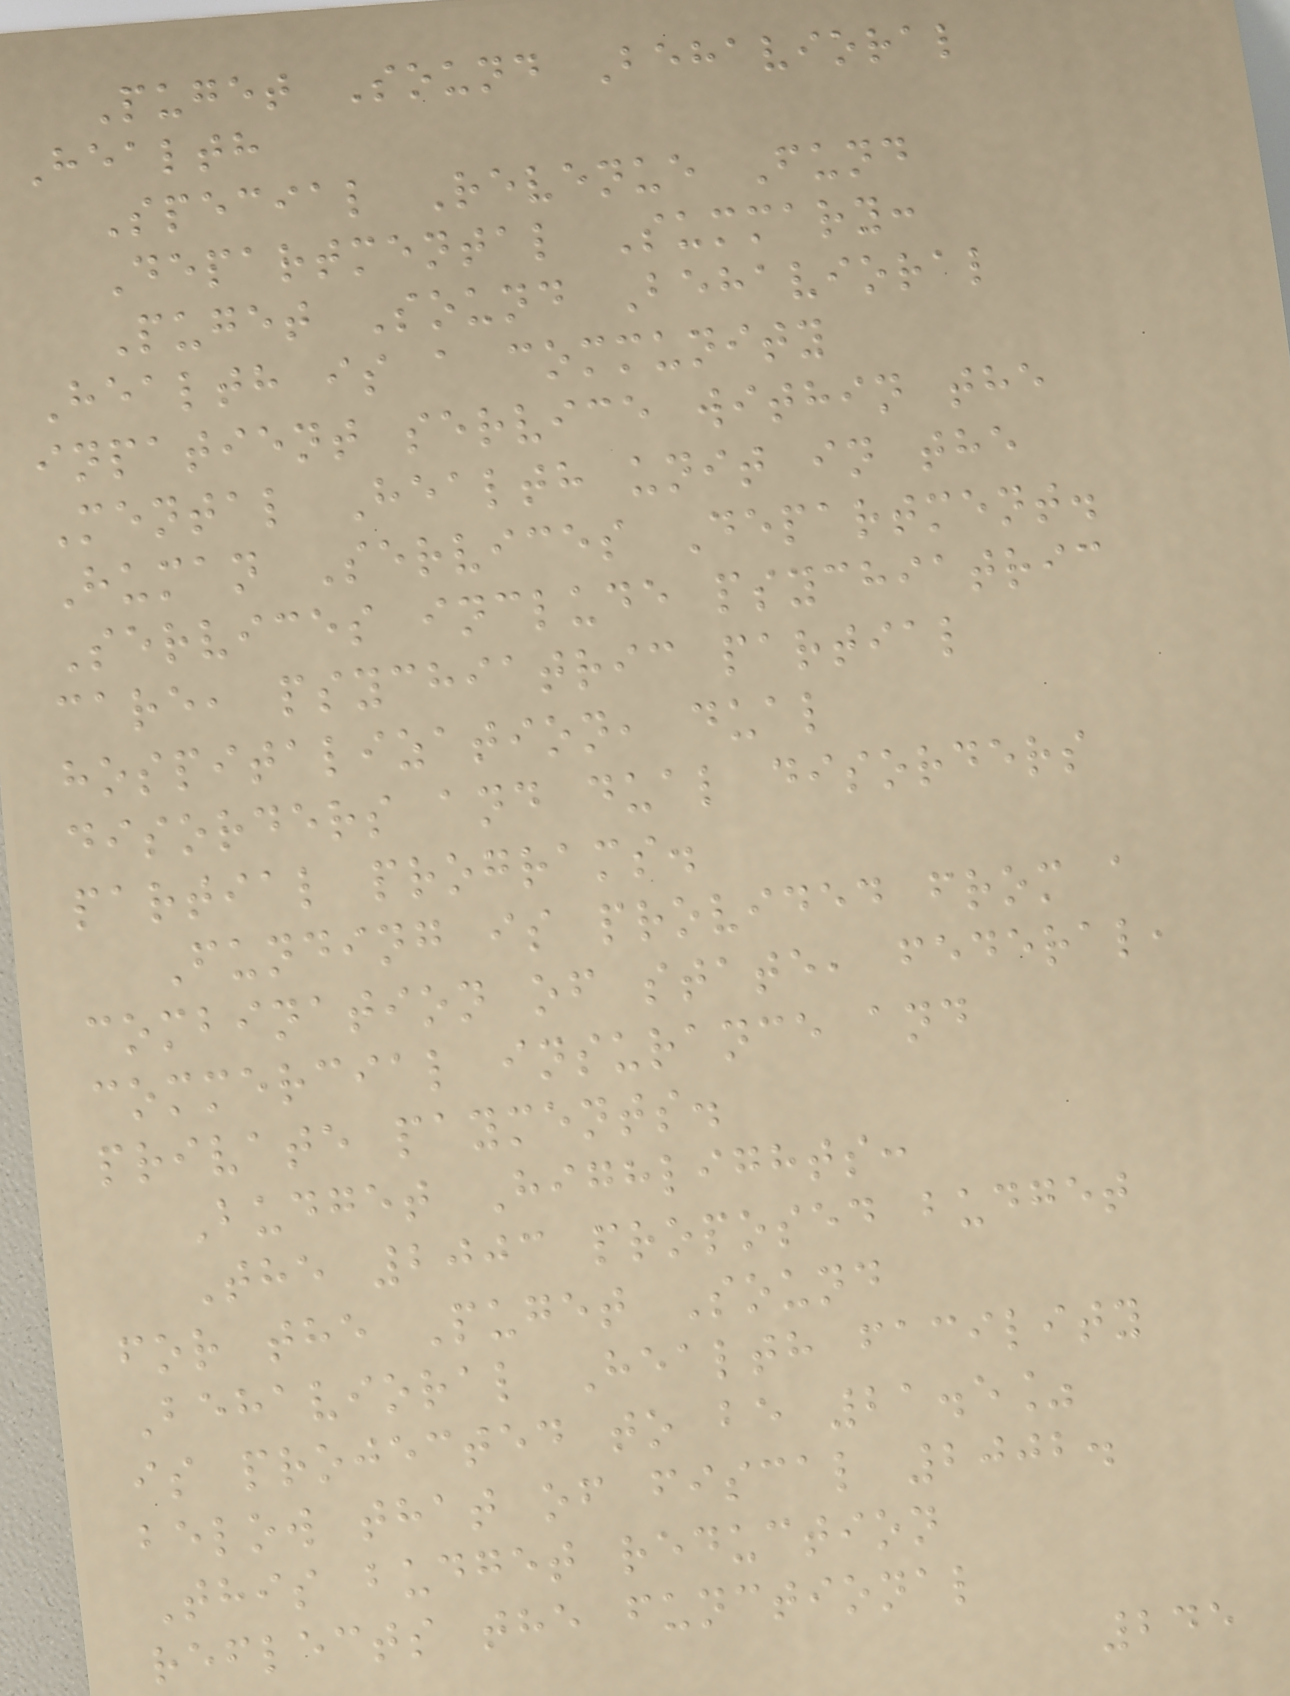Puget Sound Behavioral
Health
Special Revenue Fund
Departmental Summary:
Puget Sound Behavioral
Health is a community
inpatient service within the
Mental Health unit in the
Human Services Department.
Services include psychiatric
care, psychiatric partial
hospitalization, dual
disorders and dual disorders
partial programs.
Funding is provided from a
combination of state, federal,
commercial insurance and
private payments.
Budget Highlights:
The 2003 proposed budget
for the Puget Sound
Behavioral Health facility
is projected to be 21.5%
below that of fiscal 2002.
This budget reduction
reflects the functional
245
